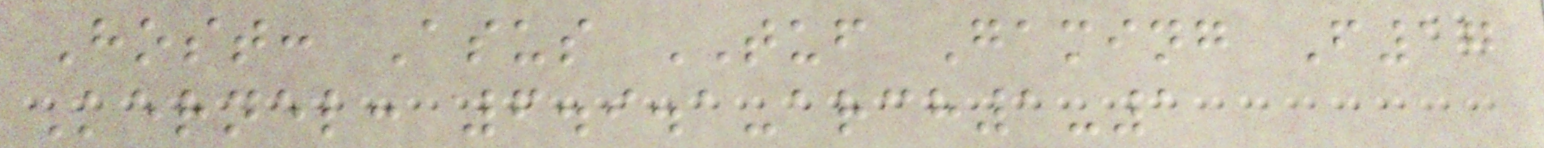Host: Asus TUF Gaming F17
Kernel: 6.9.1-arch1-1
